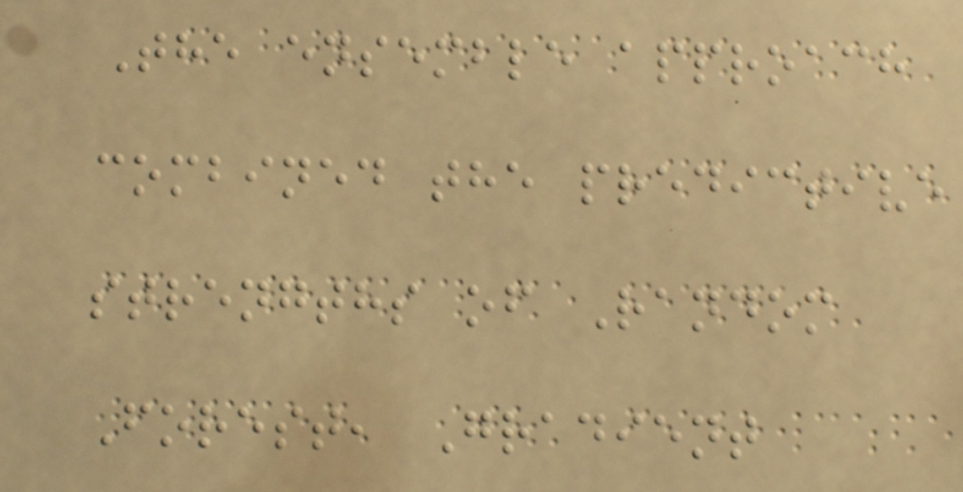The ensemble approach
combined the predictive
strengths of Random
Forest, Gradient
